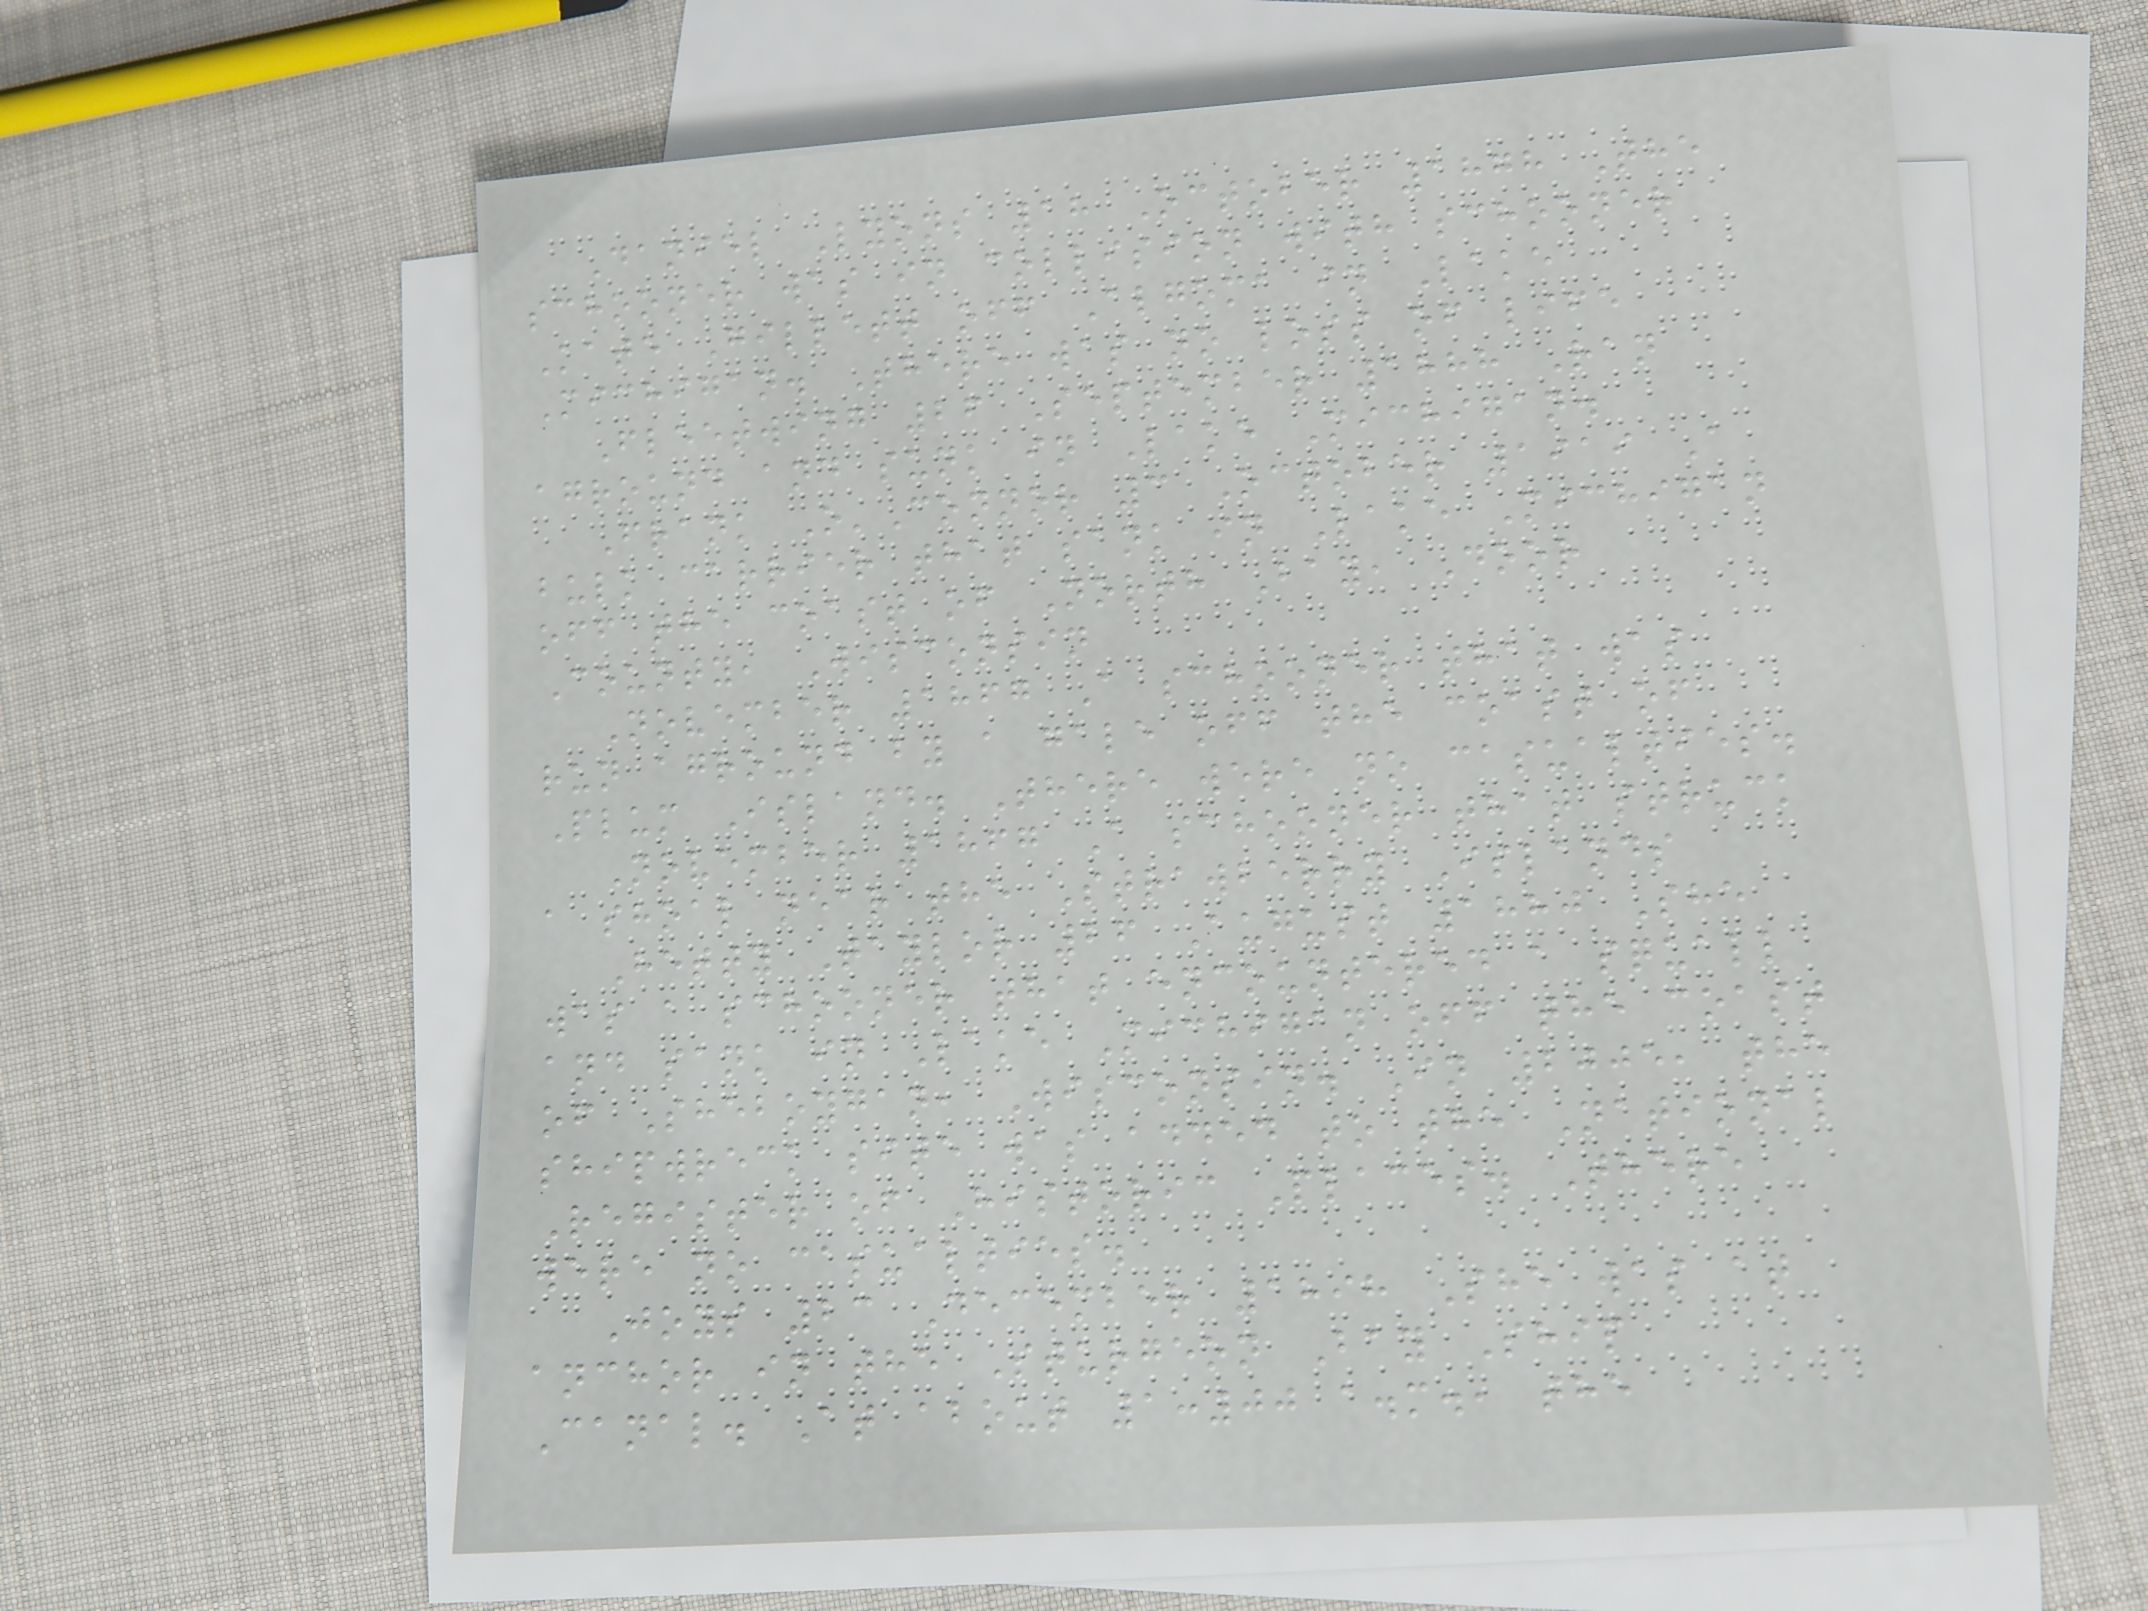Daniel Lyons 18 October 1878 The
schooner was in collision with schooner
Kate Gillett off Algoma in Lake
Michigan. There was no loss of life
Fleetwing 26 September 1888 Ran
aground and sunk in Lake Michigan.
Frank O'Connor 3 October 1919 A
bulk carrier that sank in Lake Michigan
off the coast of North Bay, Door
County, Wisconsin
November 1867 A schooner that was
run aground by a gale off the coast of
Plum Island. There were no casualties.
November 1867 A schooner that struck
a shoal near the Strawberry Islands
Hetty Taylor 26 August 1880 She
was a schooner that encountered a squall
and sank in Lake Michigan off the coast
of Sheboygan, Wisconsin. In 2005, the
shipwreck site was added to the National
Register of Historic Places. There
were no casualties.
Joys 23 December 1898 She was at
anchor in the Sturgeon Bay Ship
Canal. At about 1:00 a.m., the
